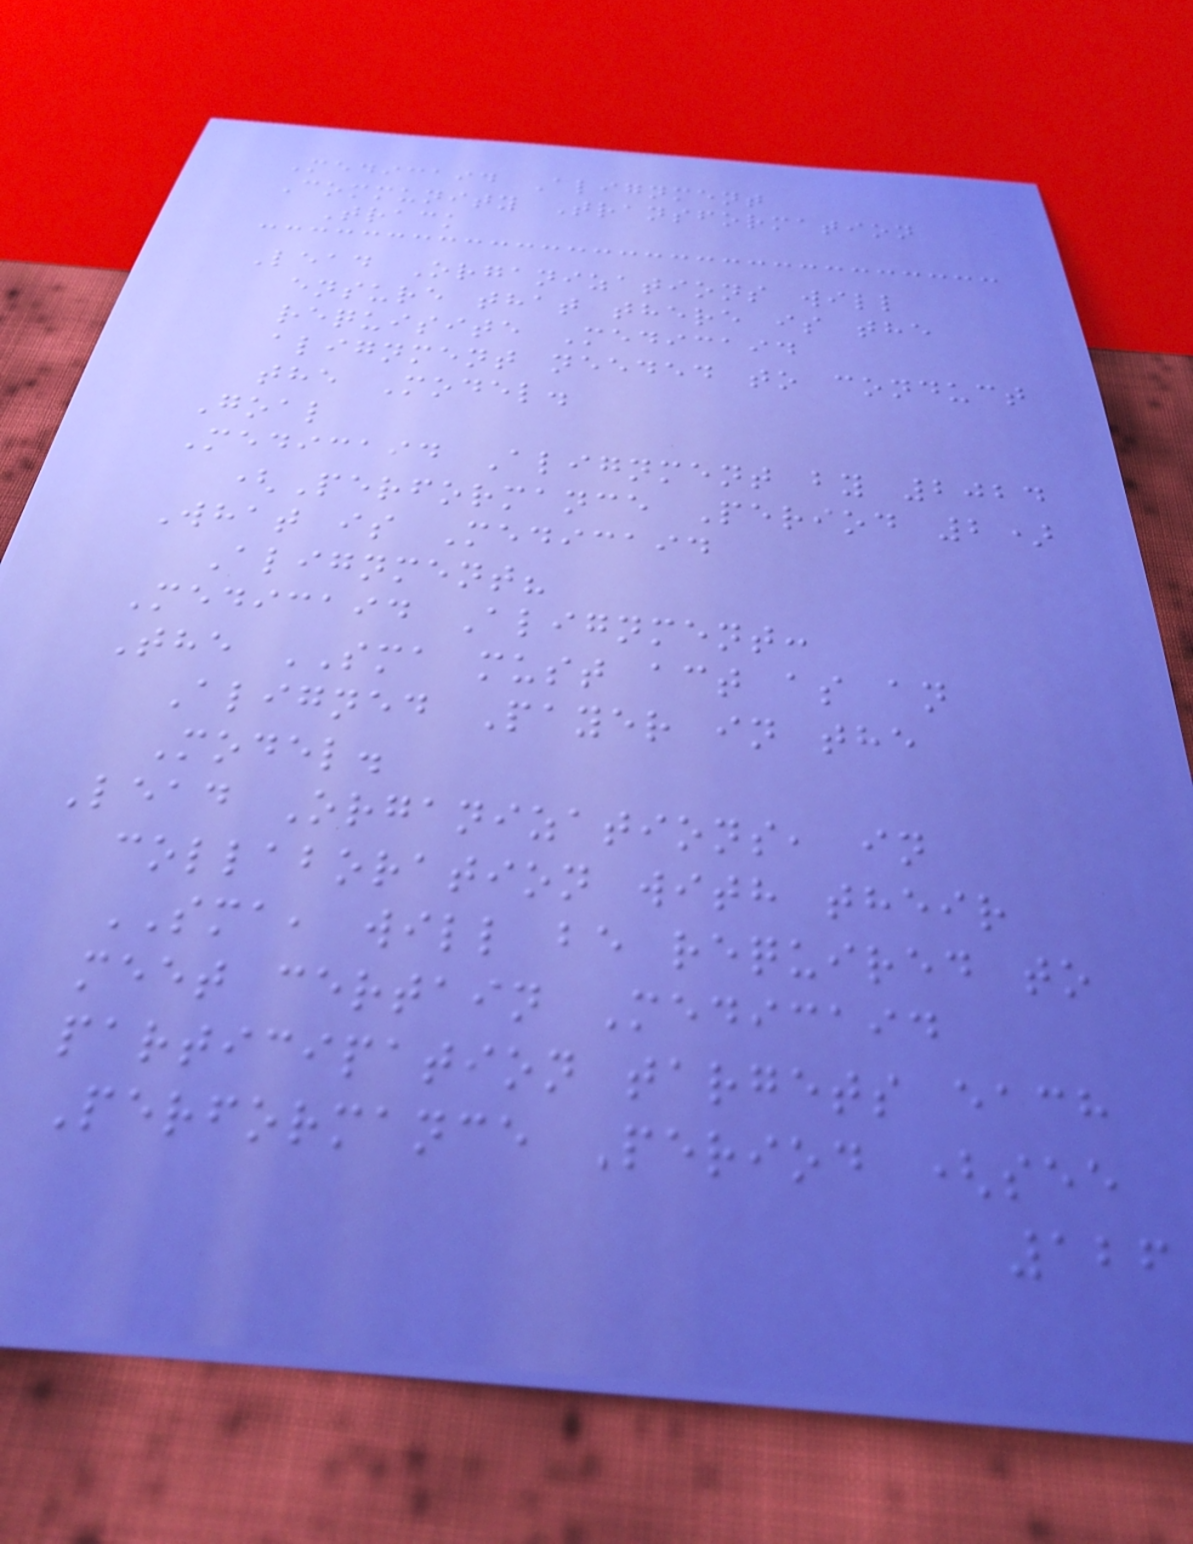Medicaid Alignment
Community Transformation
Track
Lead Organizations will
ensure that there is the
requisite Medicaid
alignment needed to conduct
the Model.
Goal
Medicaid Alignment by 2024
(Performance Period 2)
What is Medicaid
Alignment?
Medicaid Alignment:
The SMA must act as an
Aligned Payer in the
Model.
Lead Organizations, in
collaboration with their
SMA, will be required to
meet certain Medicaid
participation targets each
Performance Period (see
126
